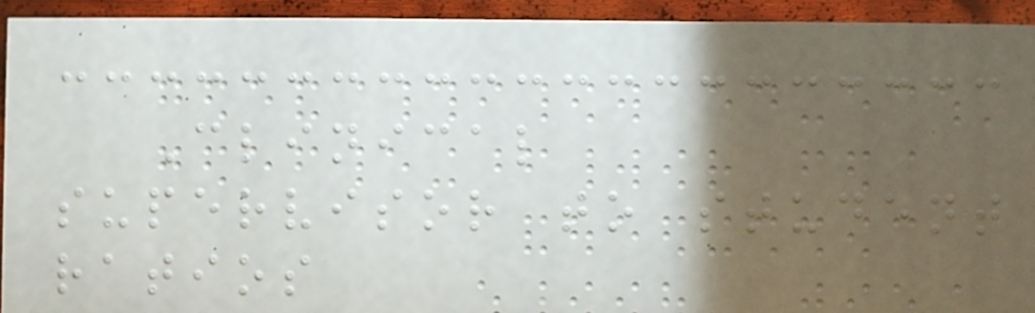Clinical
supervisor to student
ratios
